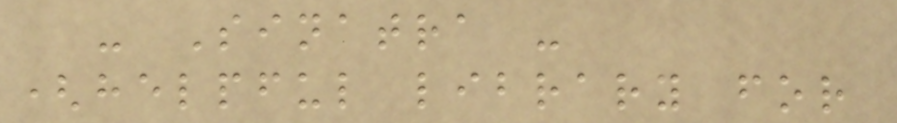- Sinatra -
(helpful library for
